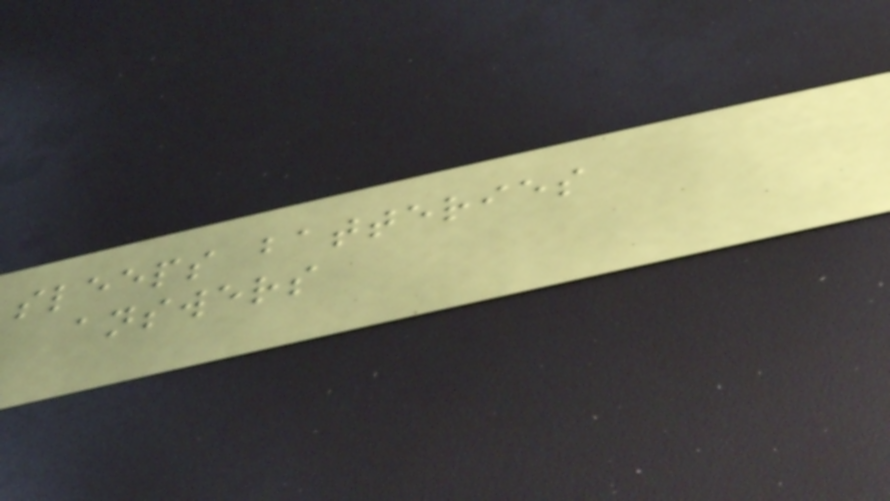sleeps batteries
answers
